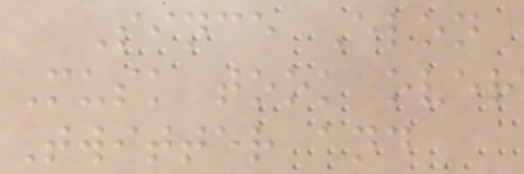Since Elon
Musk took over
Twitter and
